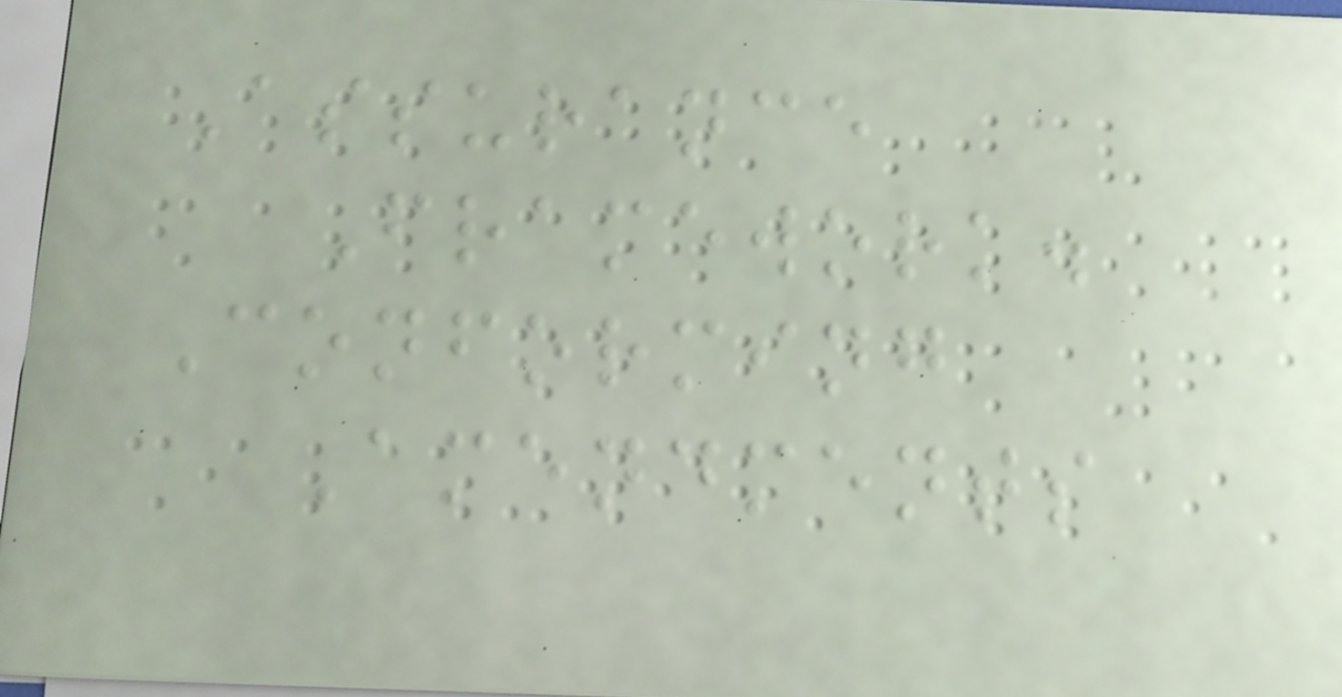Assurance
Framework.
Conforming
Amendments
